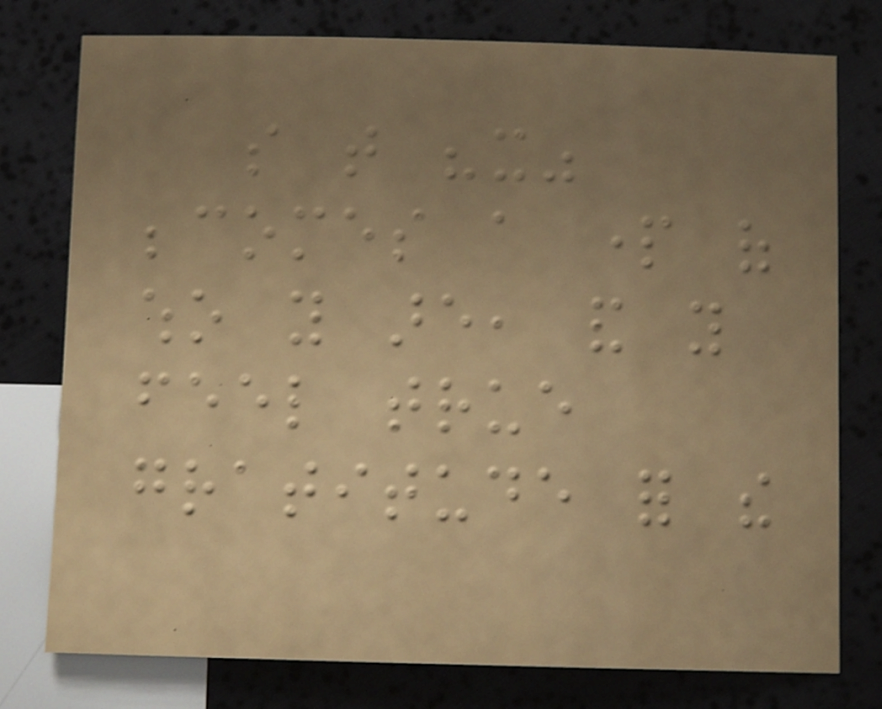so that "it"
becomes a part of
who you are, and you
feel true
gratitude for the
